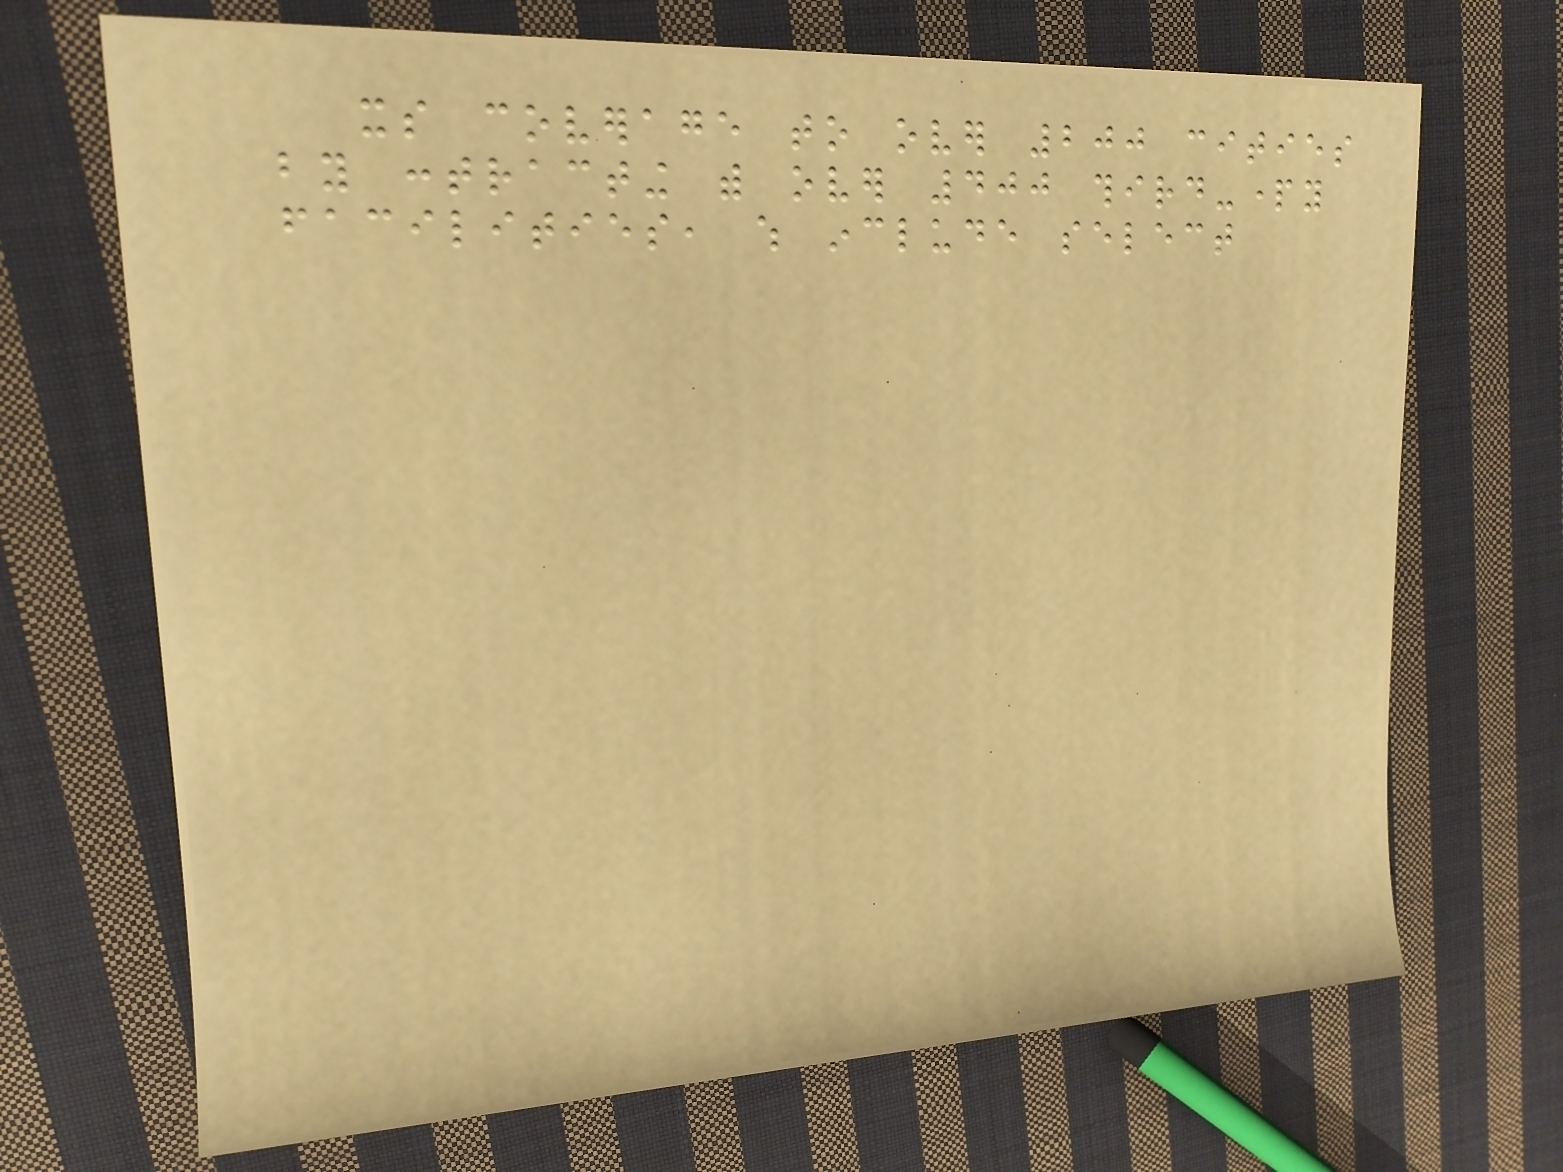its coverage to over 200 cities
by contracting with over 400 third-party
facilities, which include select
